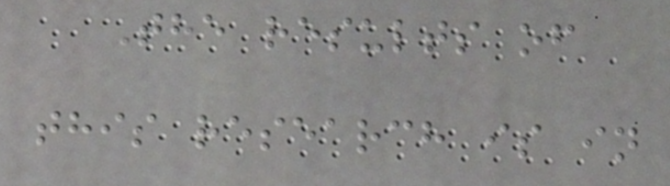The results of
this research is in
